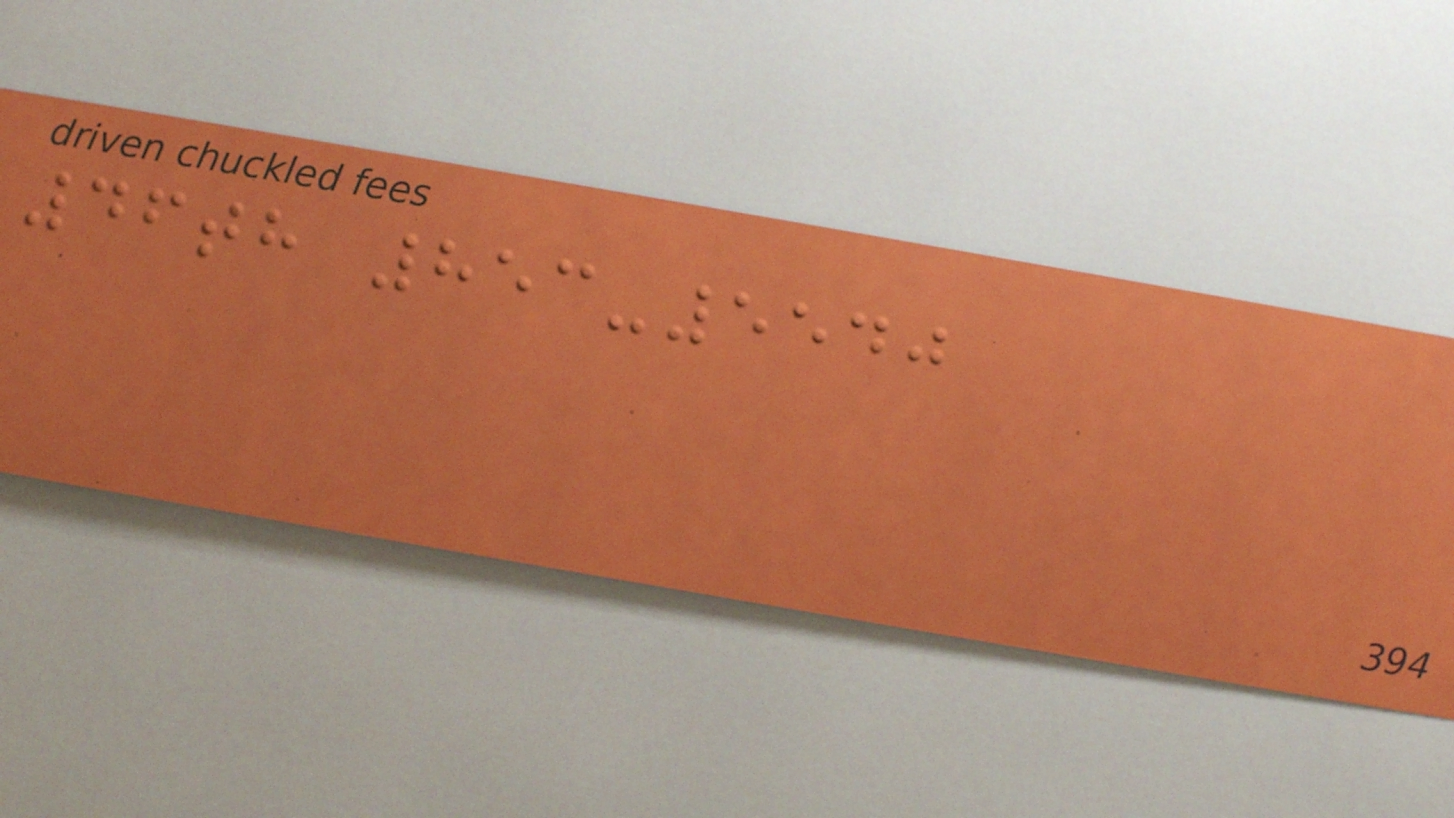46th 853-5540
